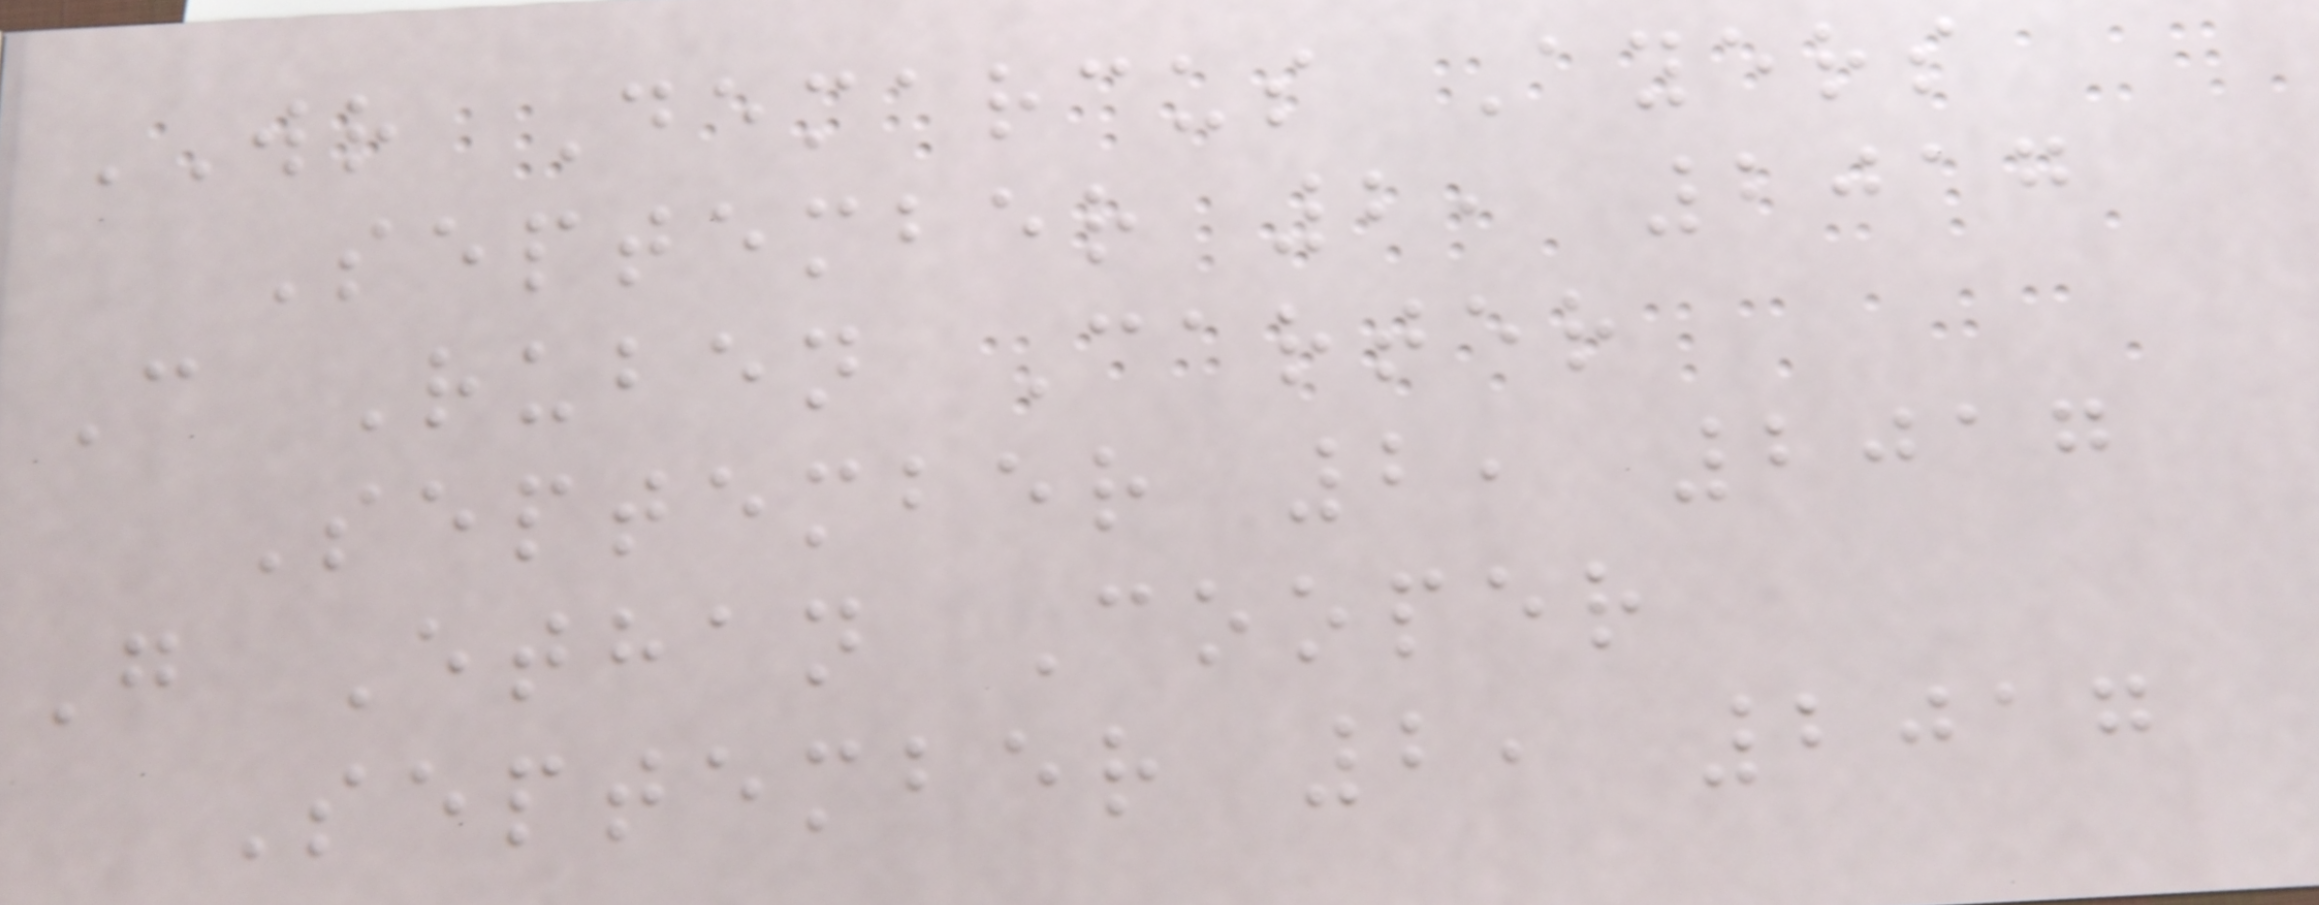WR Demarcus Ayers
September 2, 2017
C Ruben Carter
September 2, 2017
G Ethan Cooper
September 2, 2017
